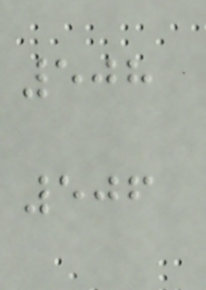508
506
